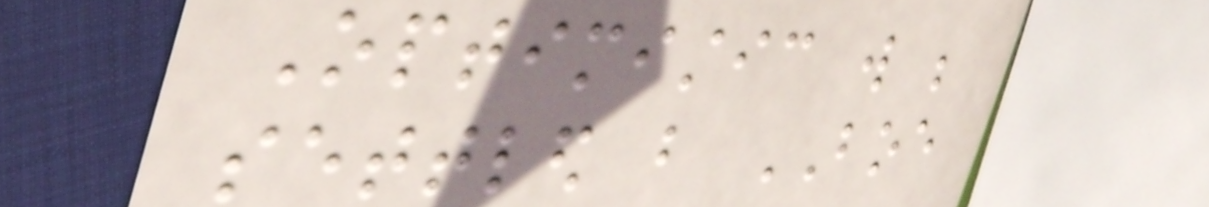Optimistic will be
settled but BOE
